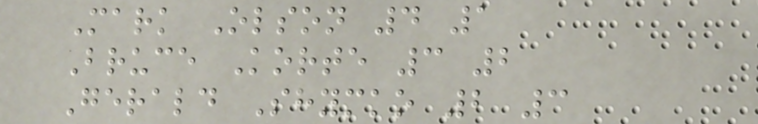Mark Olson 4 1
Bruce Korte 3 2
Gerald Shymko 2 3
